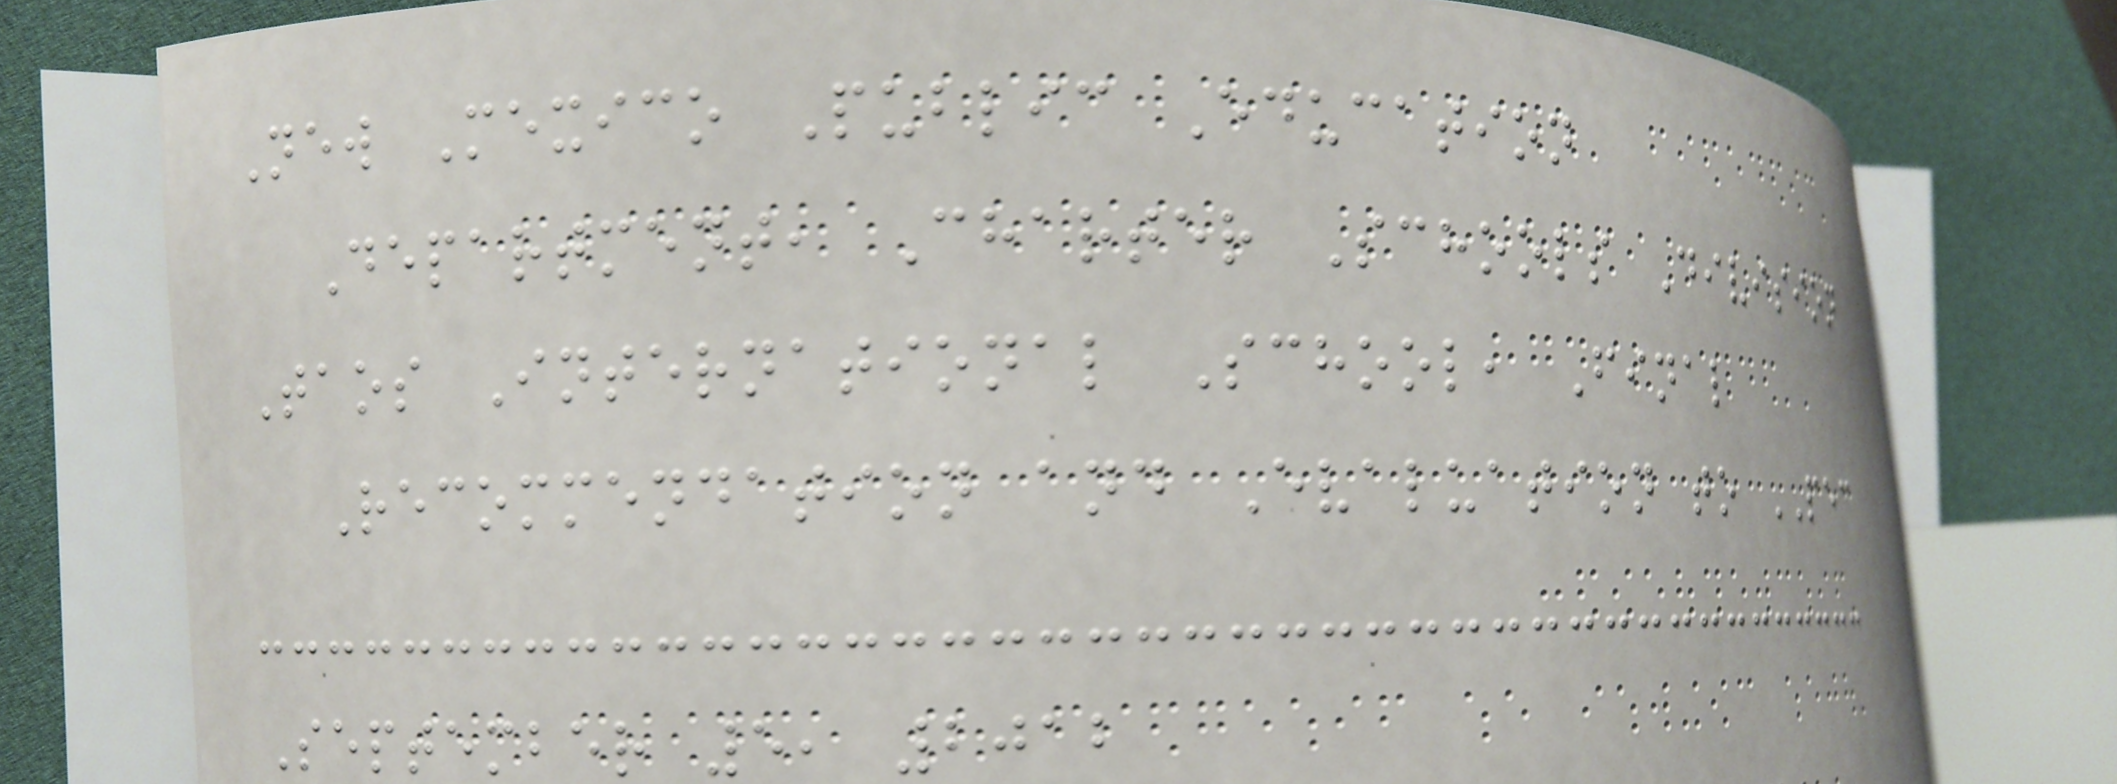New Mexico Public Education
Department, Charter Schools Division
Taos International School, Final
Recommendation and Evaluation to PEC
September 5, 2012
